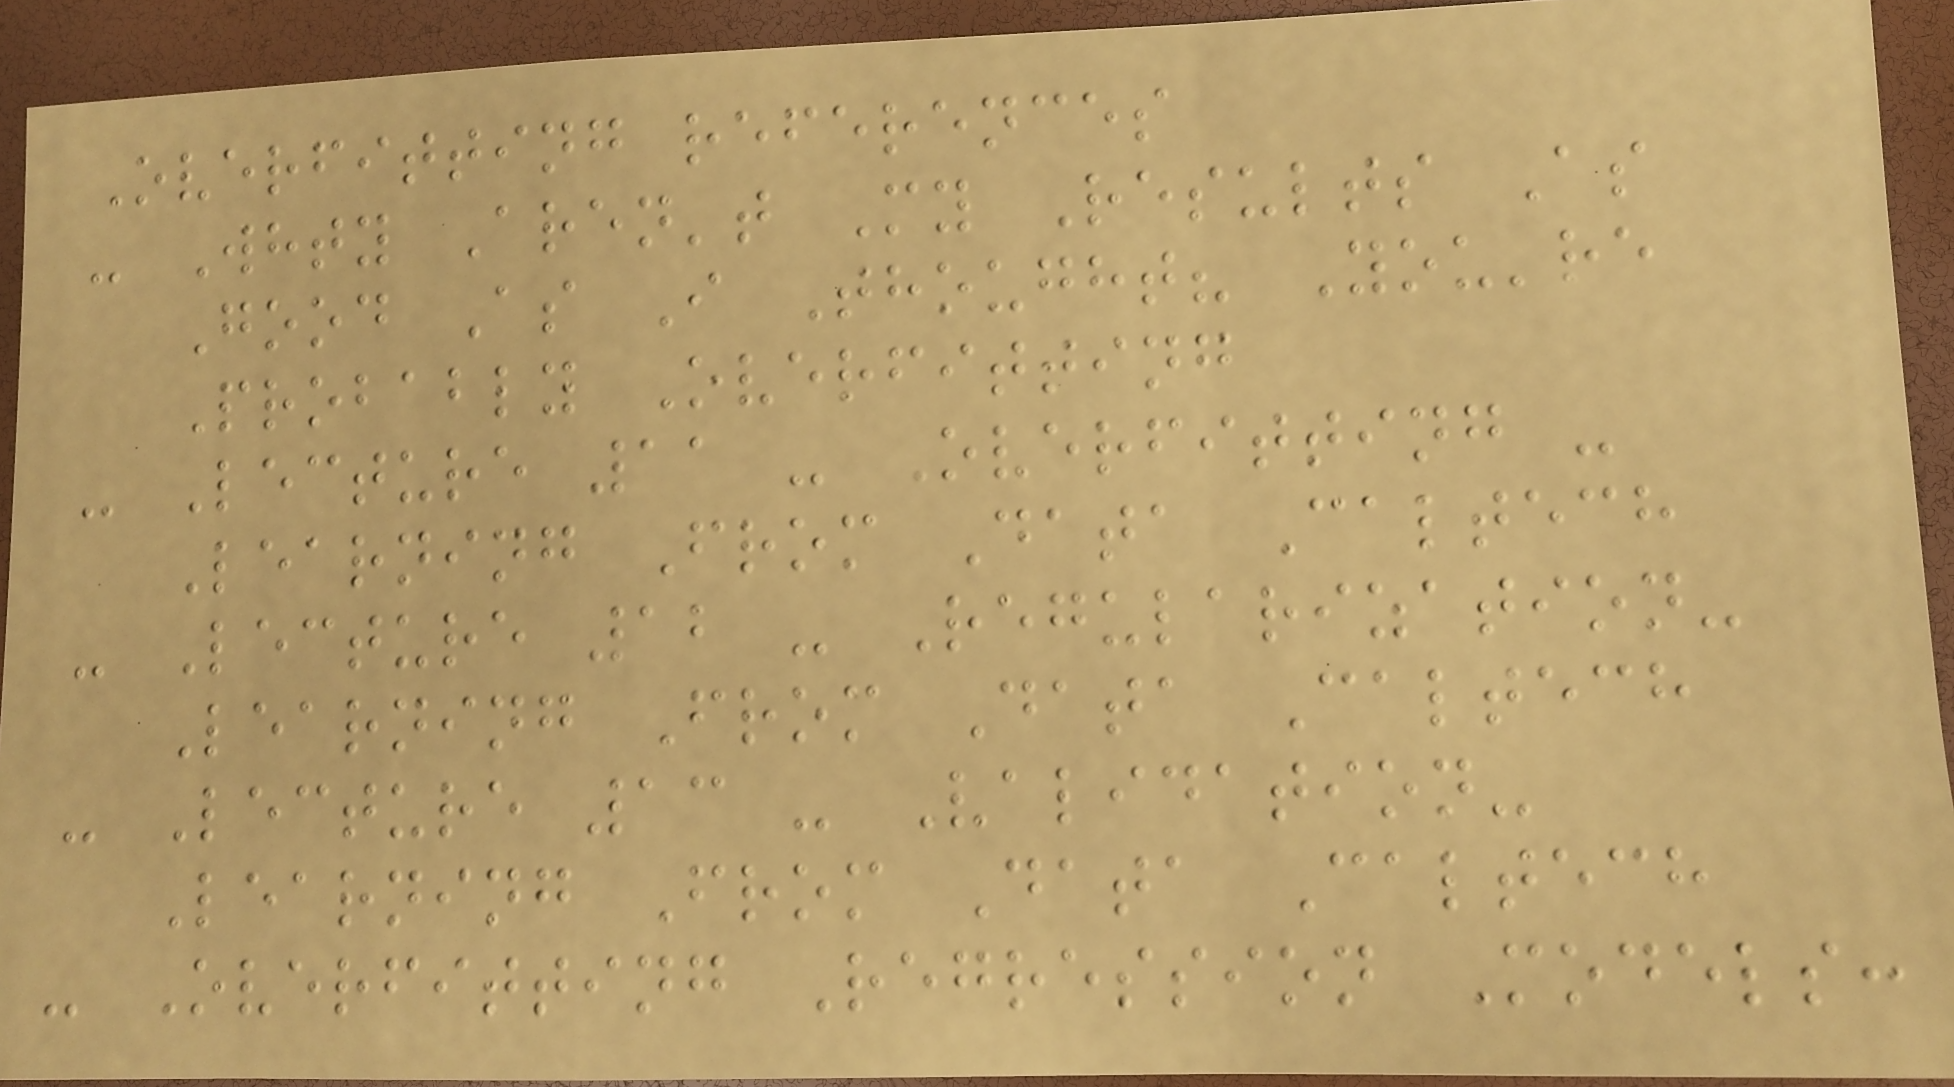Overfitting references
- Whty Aren't My Results As
Good As I Thought? You're
Probably Overfitting
- Lecture 11 - Overfitting -
Learning From Data Caltech
- Lecture 12 - Regularization-
Learning From Data Caltech
- Lecture 13 - Validation-
Learning From Data Caltech
- Overfitting Regression Models:
